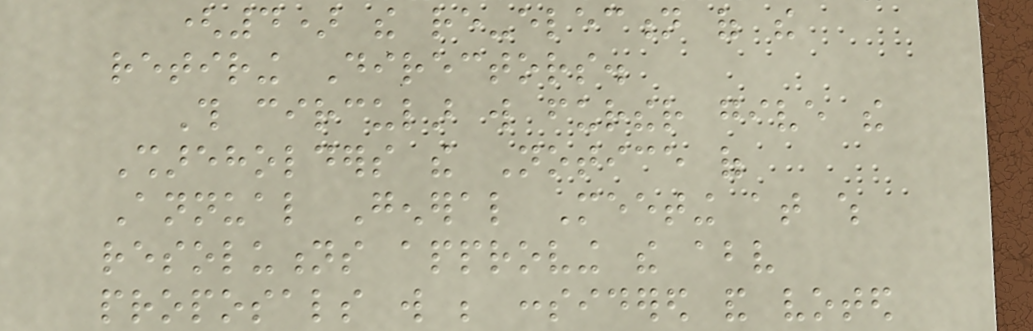(4) the re-election of the
retiring Directors.
This circular will further give the
Shareholders the Notice of
Annual General Meeting at which
resolutions approving the above
proposals will be considered and voted
